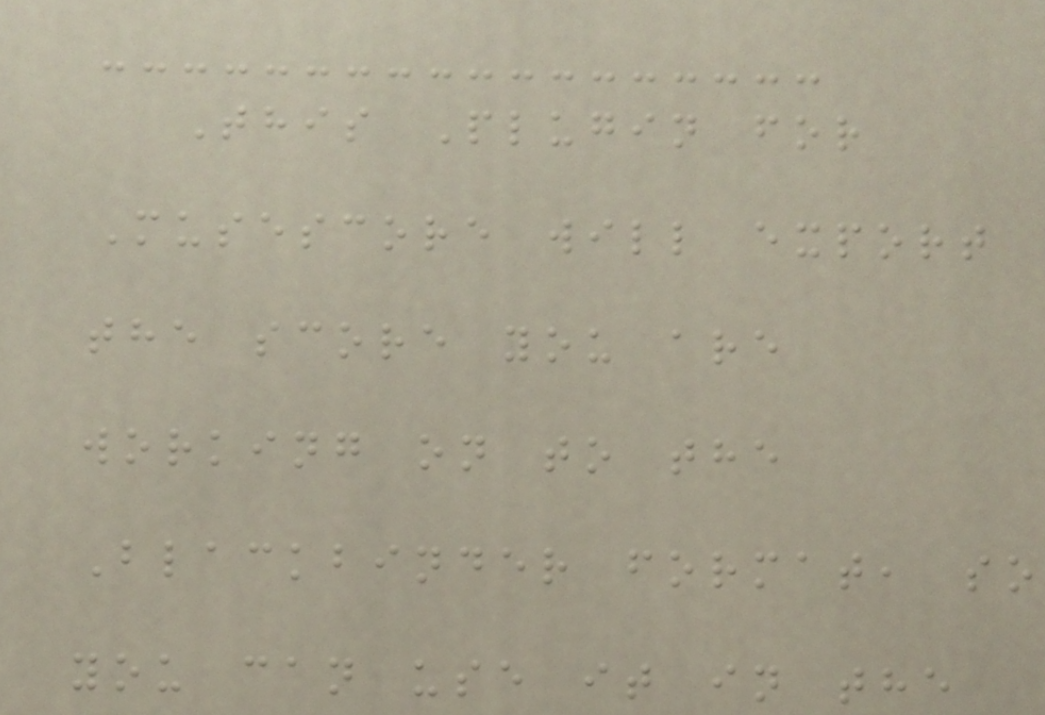This Plugin for
Musescore will export
the score you are
working on to the
Blackbinder format, so
you can use it in the
